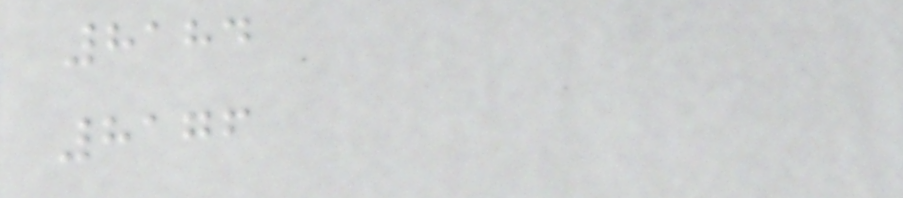8184
8176
